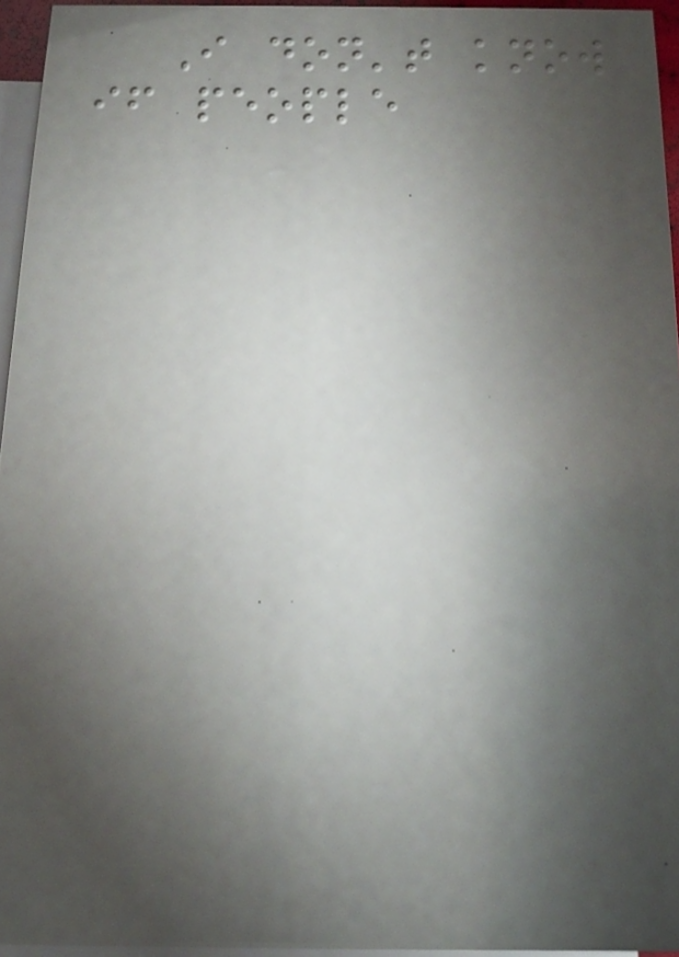I don't know
if people
